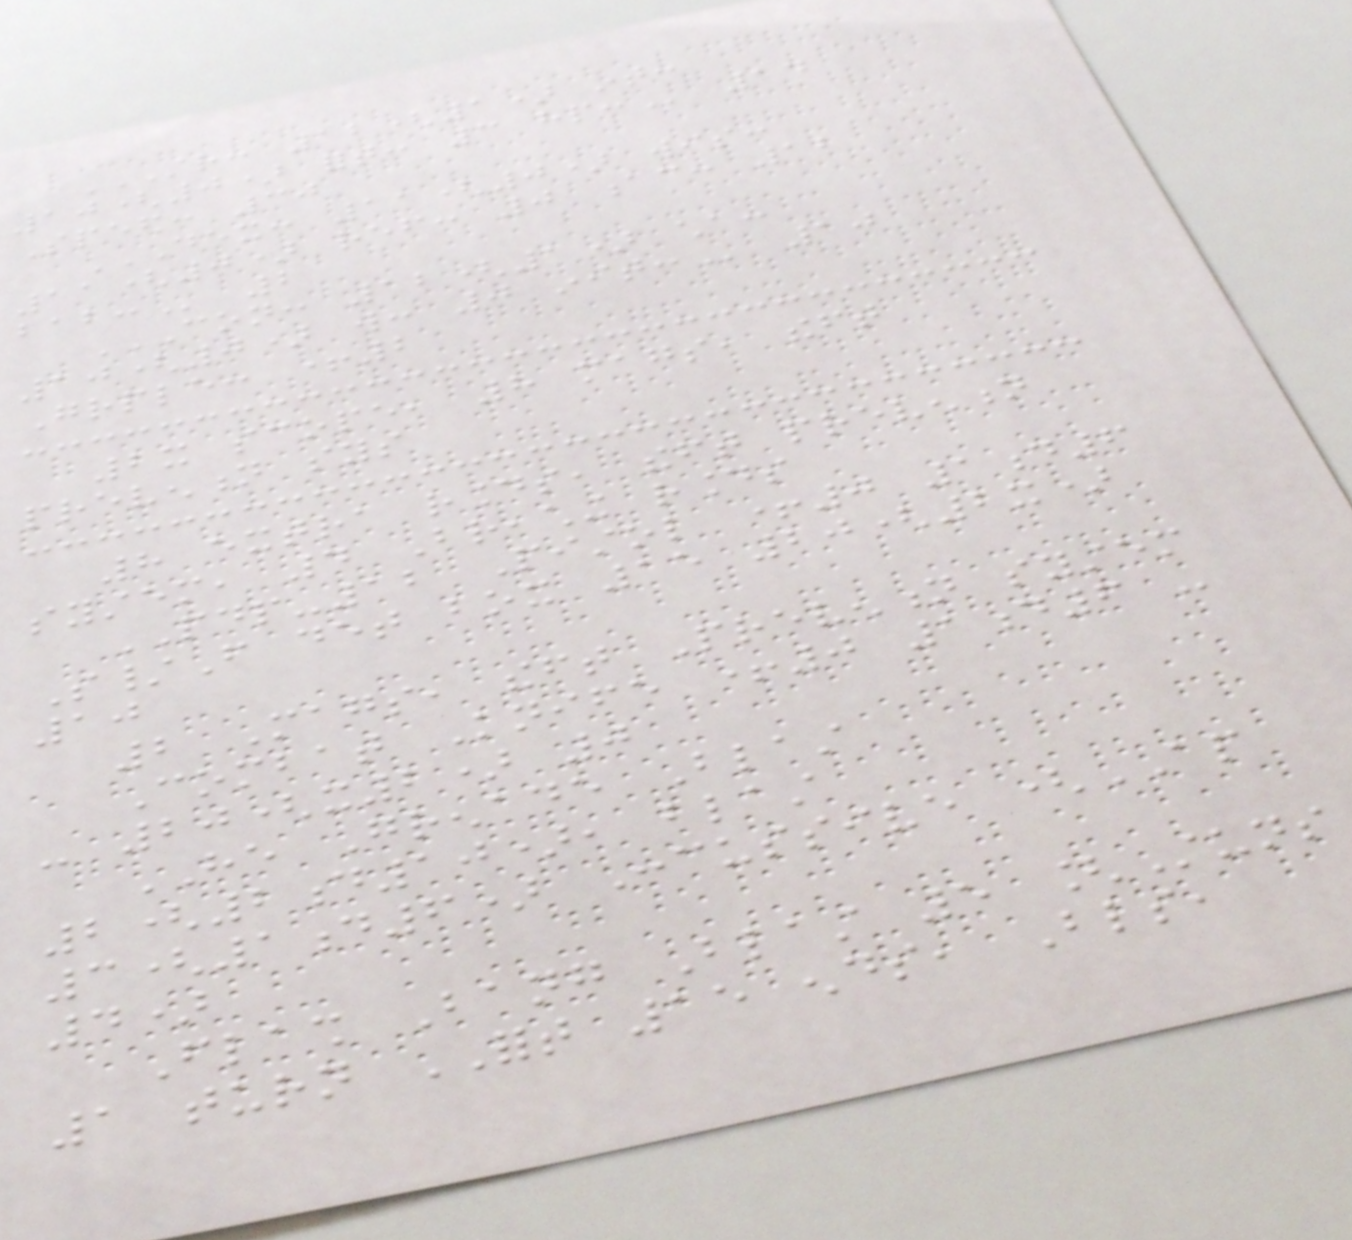STR: 12(1) INT:
10(0) FORT: 3 HP: 14
Speed: 30
DEX: 11(0) WIS:
11(0) REF: 0 AC: 12
BAB: 2
CON: 12(1) CHA:
10(0) WILL: 0 INIT: 10
Grple: +2
2x scope, 8 mags, theft
prevention sys
8 extra rounds, theft prevention
system, 4 Breaching rounds
PDP-12 Pistol +0 1d6
S/F det box 15 20(2x)
10
2 Mags, theft Prevention system
Combat Knife +0 1d6 -
- 20(x2) 0
HE Grenade Blast
2(2d10), blast
3(1d6) Concussive (AP
4)
Flash Bang Blast 5 [Stuns
1 turn FORT 15 ends, Blinds,
